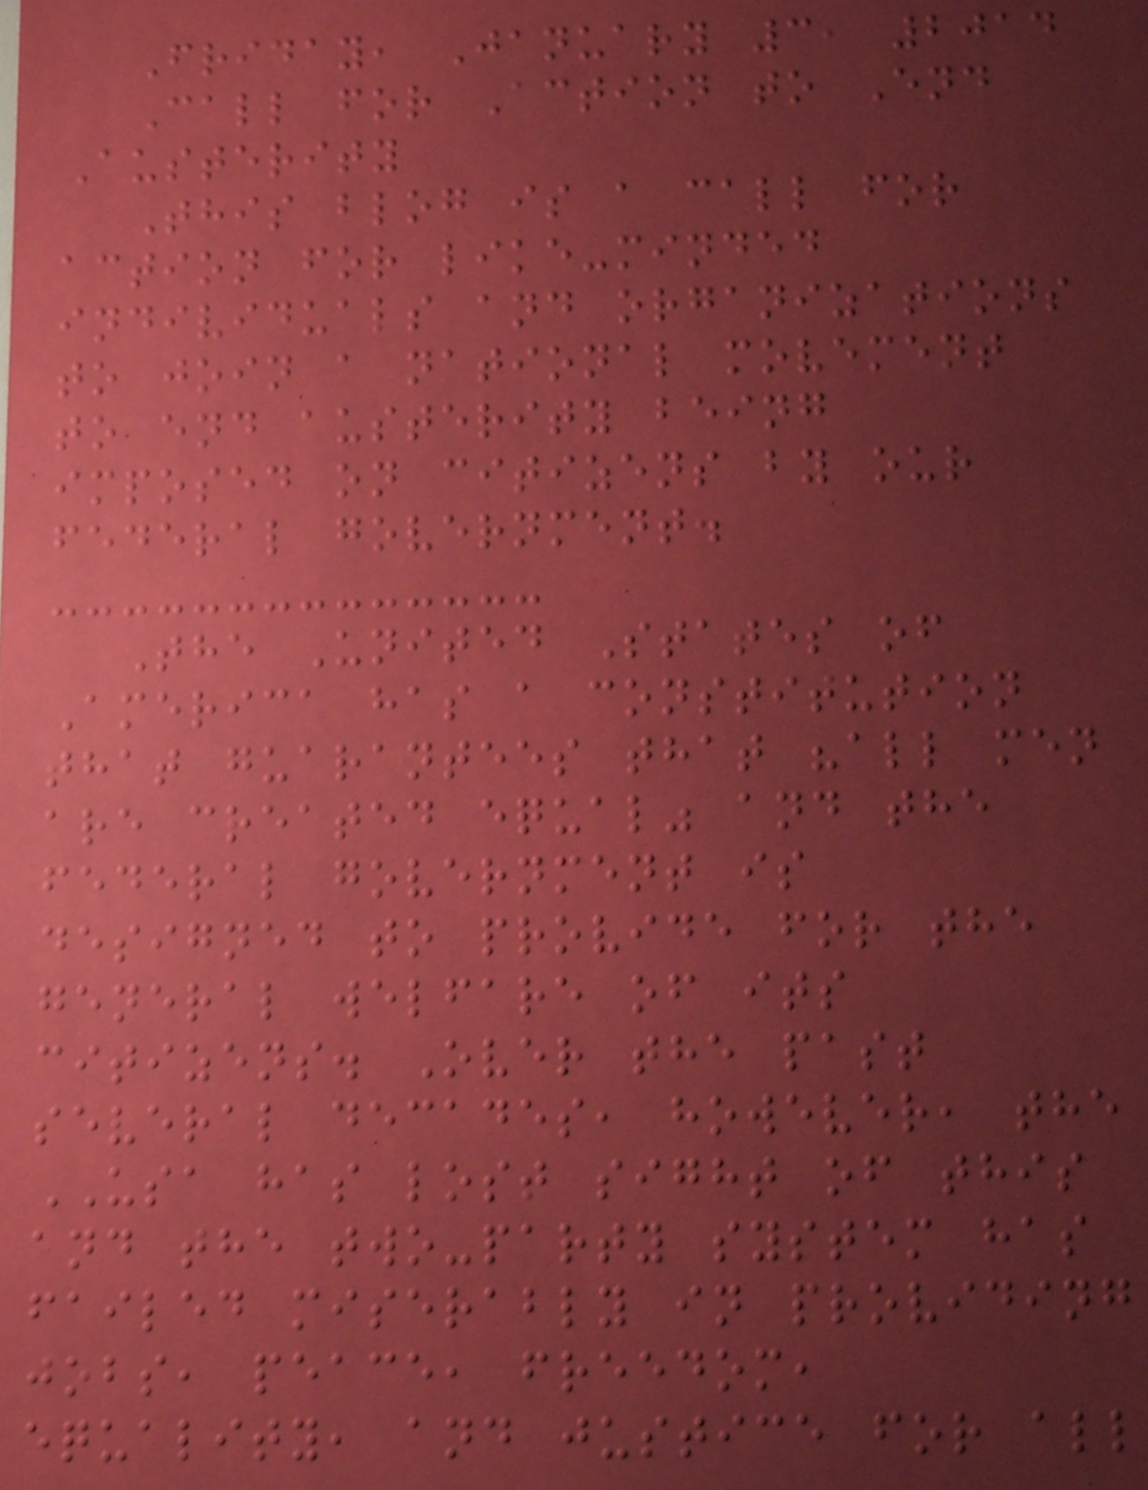Friday, January 3, 2014
Call for Action to End
Austerity
This blog is a call for
action for like-minded
individuals and organizations
to join a national movement
to end austerity being
imposed on citizens by our
federal government.
The United States of
America has a constitution
that guarantees that "all men
are created equal" and the
federal government is
designed to provide for the
general welfare of its
citizens. Over the past
several decades, however, the
USA has lost sight of this
and the two-party system has
failed miserably in providing
jobs, peace, freedom,
equality, and justice for all
